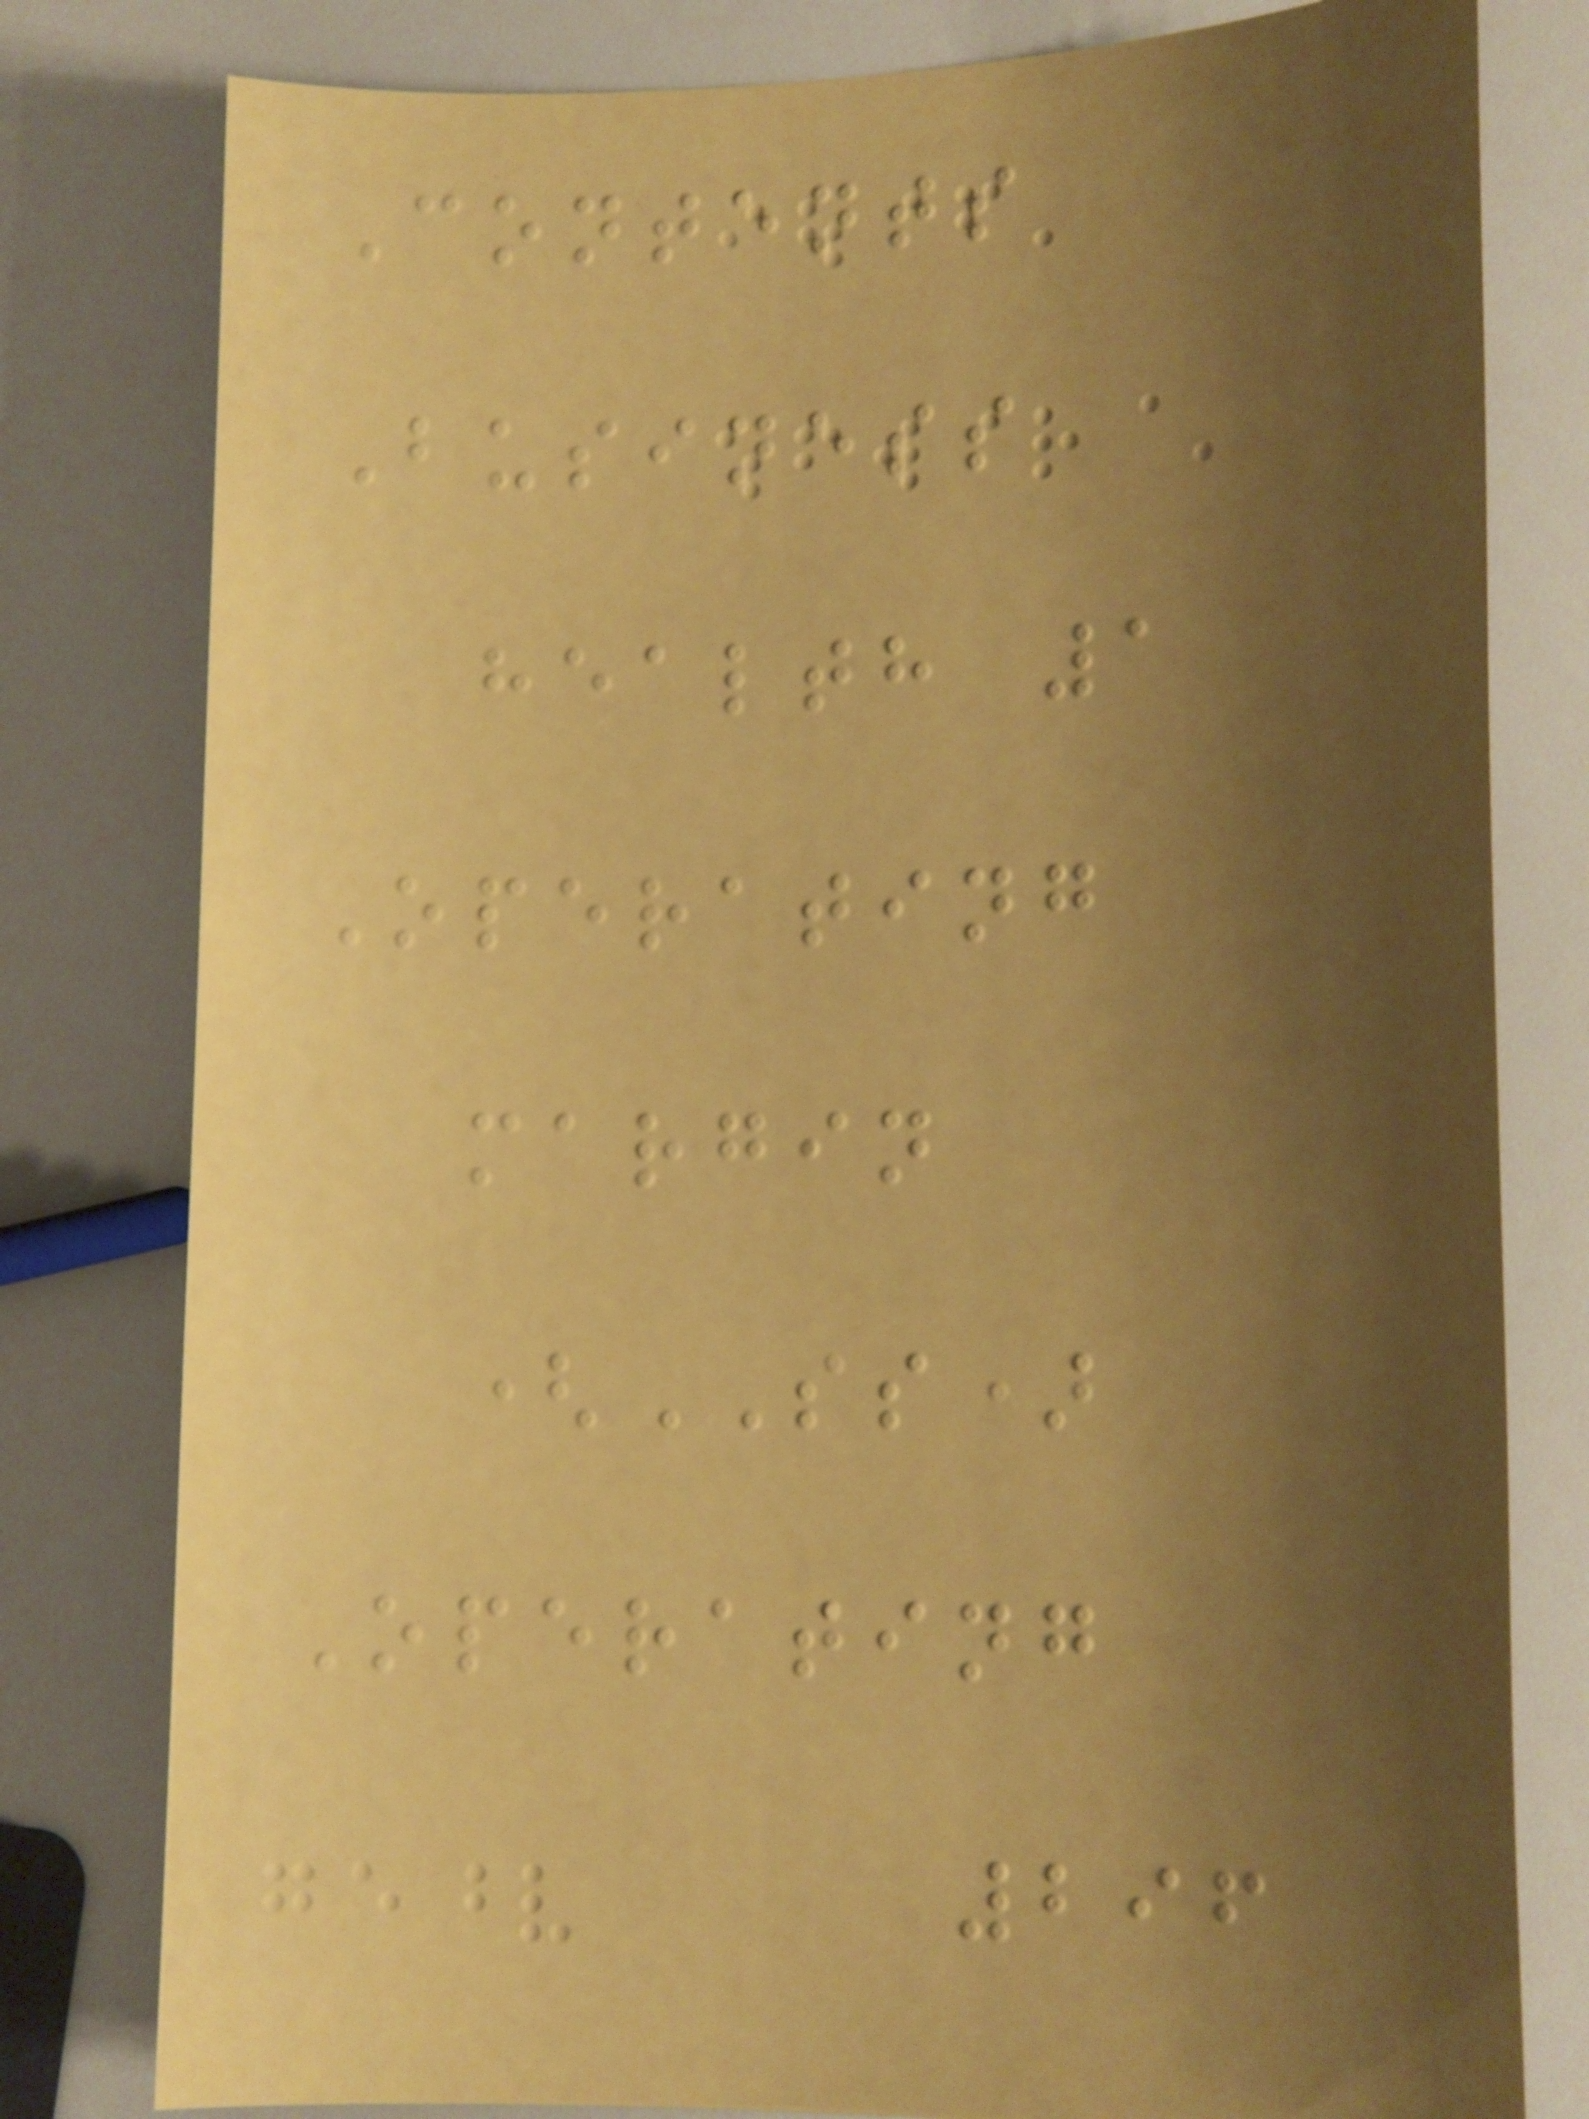Contents
Business
health 1
Operating
margin
(SS)
Operating
296
